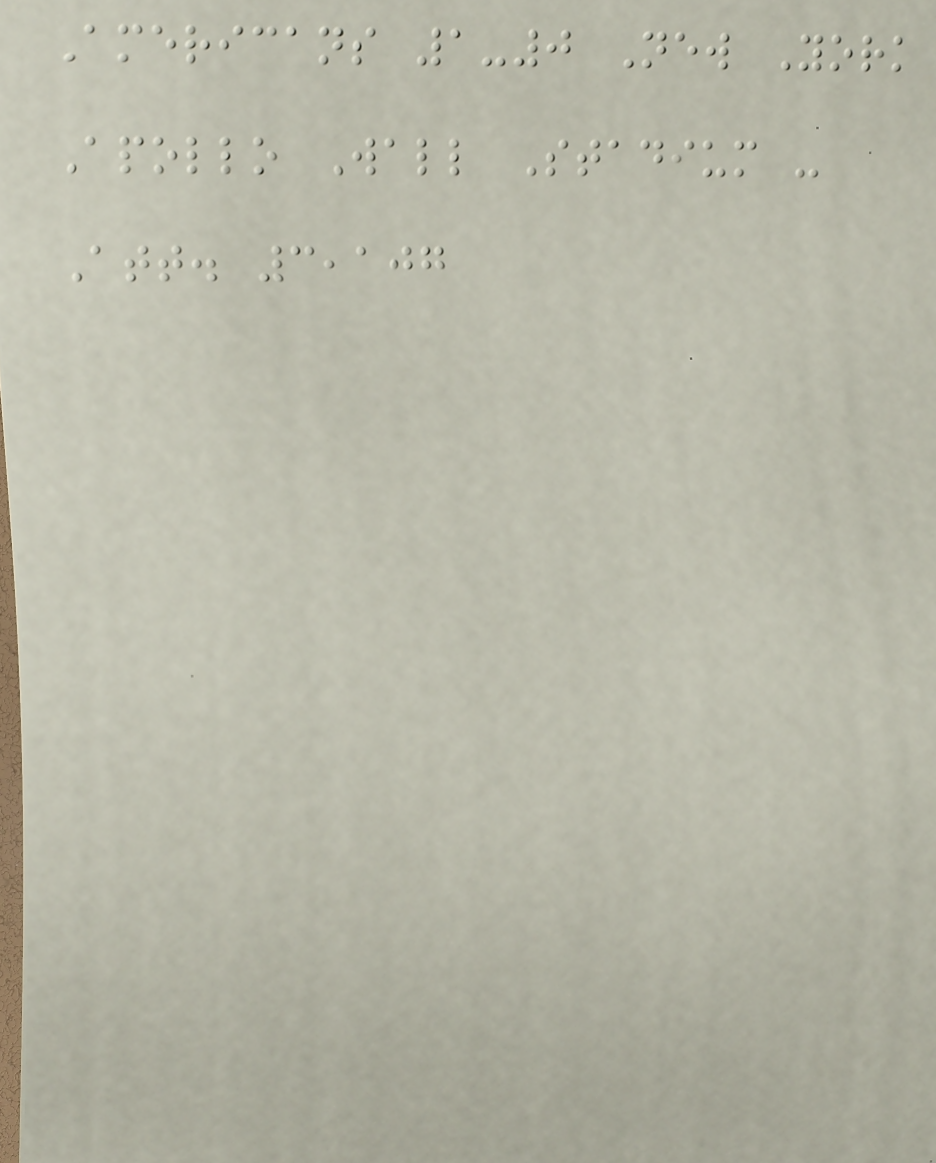Americans 1-0 New York
Apollo Wall Stadium -
Att. 3,107
